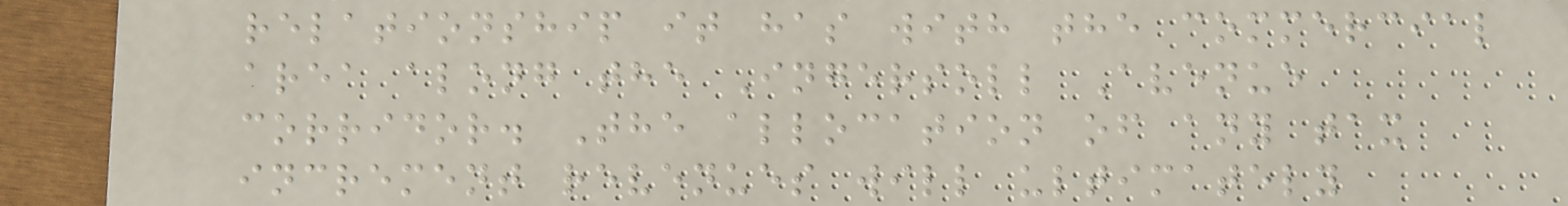relationship it has with the commercial
area along the Ingersoll Avenue
corridor. The allocation of any tax
increment revenues will ultimately
